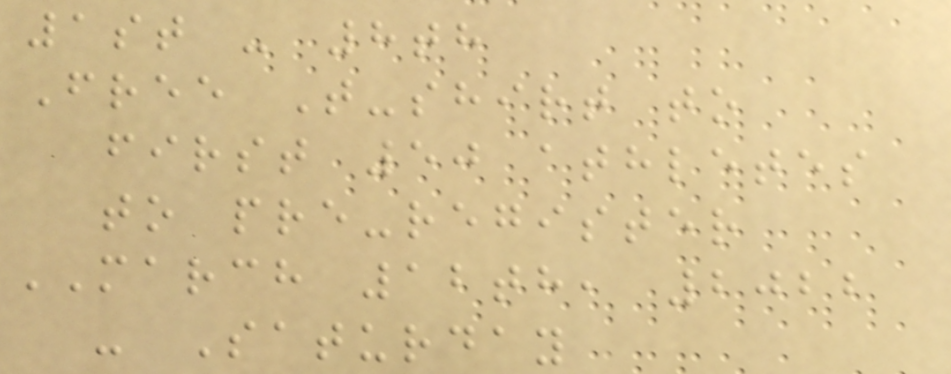1st - 8th
Free T-shirt to
first 50 athletes
to pre-register
MARCH 12th, 2022
- Saturday
